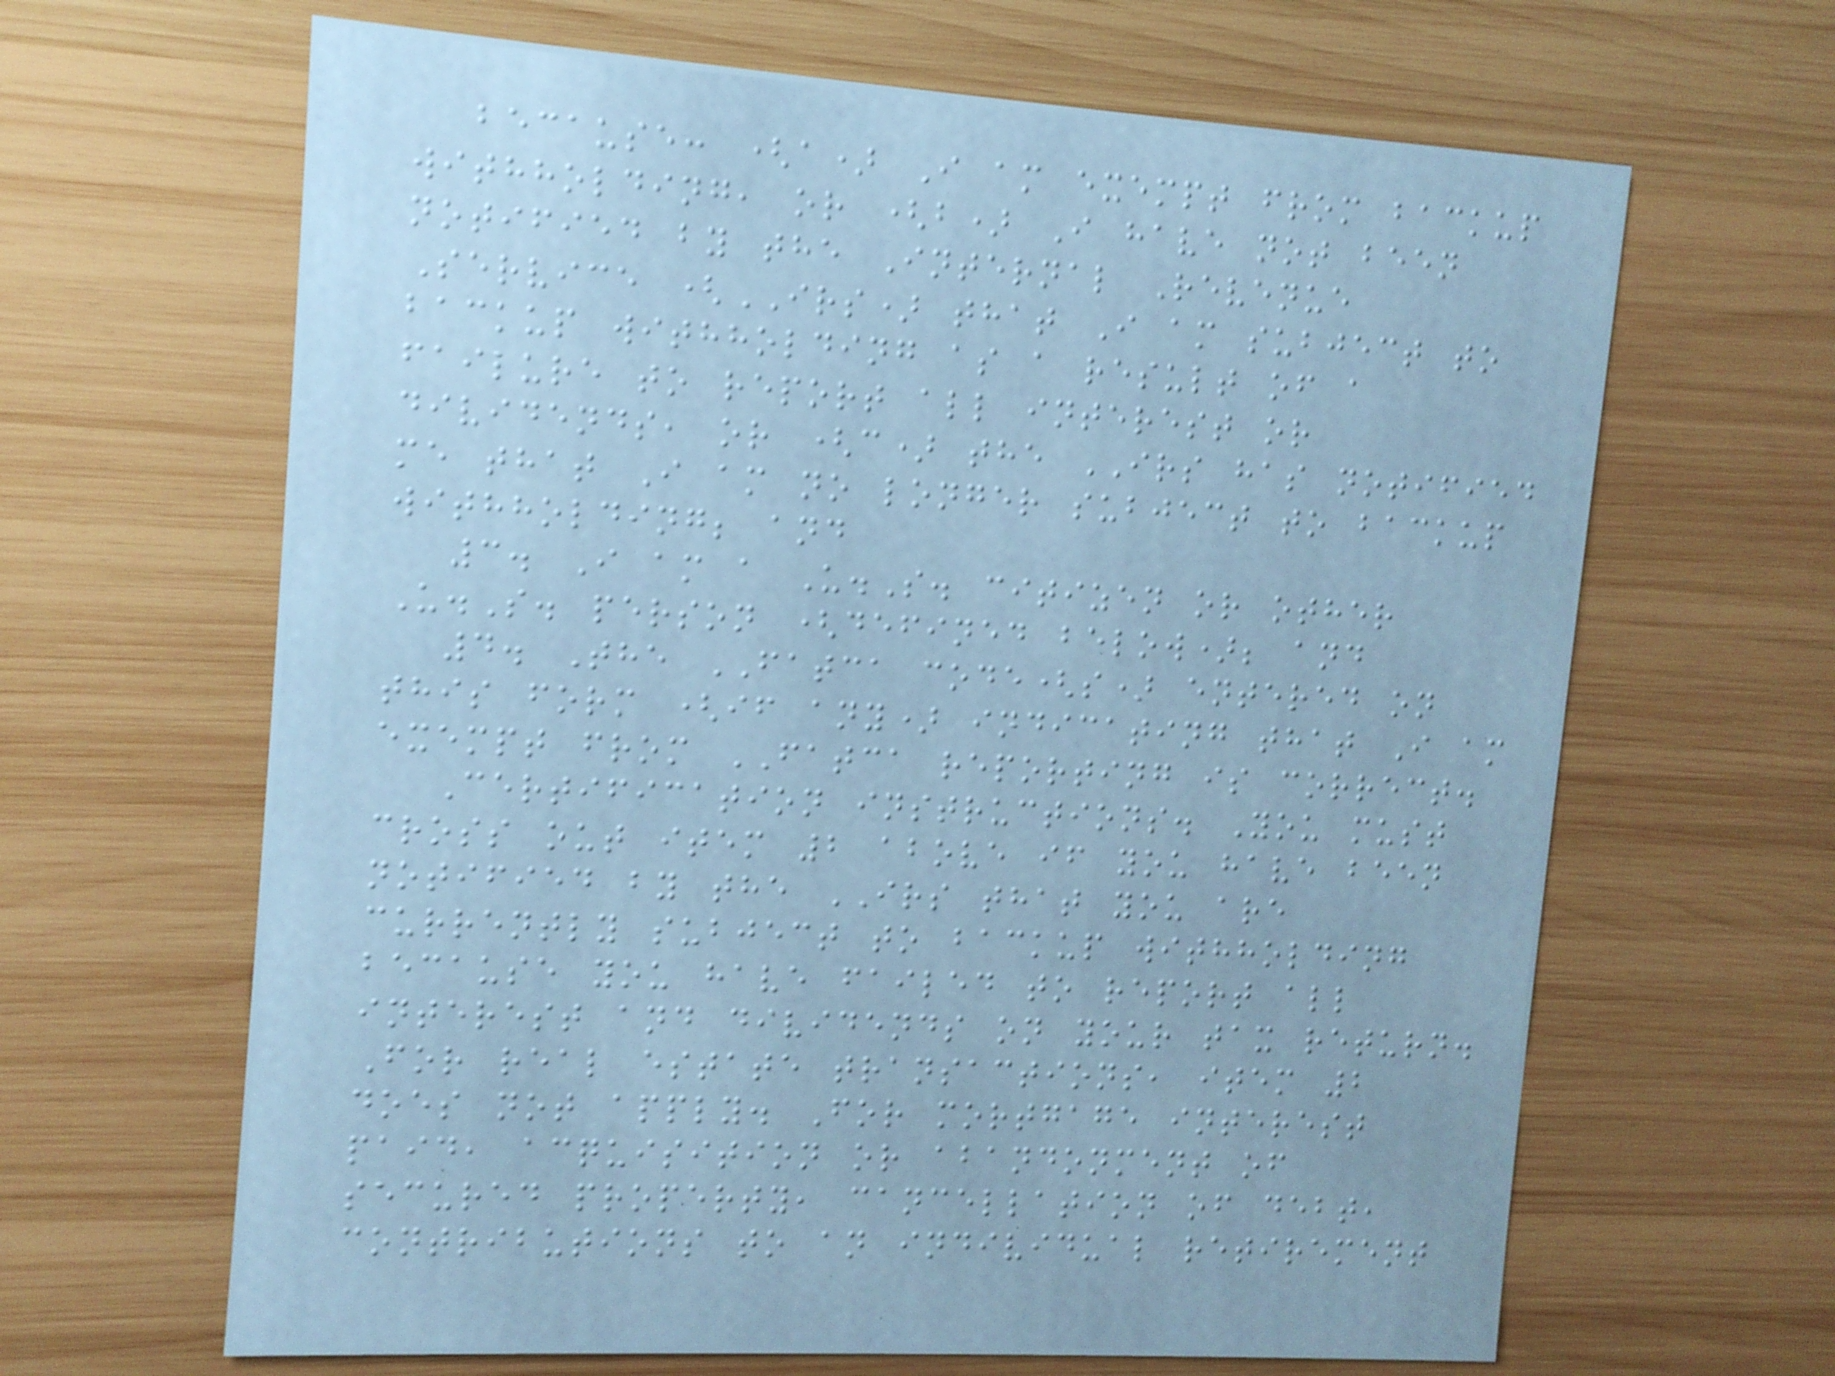because: (a) I am exempt from backup
withholding, or (b) I have not been
notified by the Internal Revenue
Service (IRS) that I am subject to
backup withholding as a result of a
failure to report all interest or
dividends, or (c) the IRS has notified
me that I am no longer subject to backup
withholding; and
3. I am a U.S. citizen or other
U.S. person (defined below); and
4. The FATCA code(s) entered on
this form (if any) indicating that I am
exempt from FATCA reporting is correct.
Certification instructions. You must
cross out item 2 above if you have been
notified by the IRS that you are
currently subject to backup withholding
because you have failed to report all
interest and dividends on your tax return.
For real estate transactions, item 2
does not apply. For mortgage interest
paid, acquisition or abandonment of
secured property, cancellation of debt,
contributions to an individual retirement
